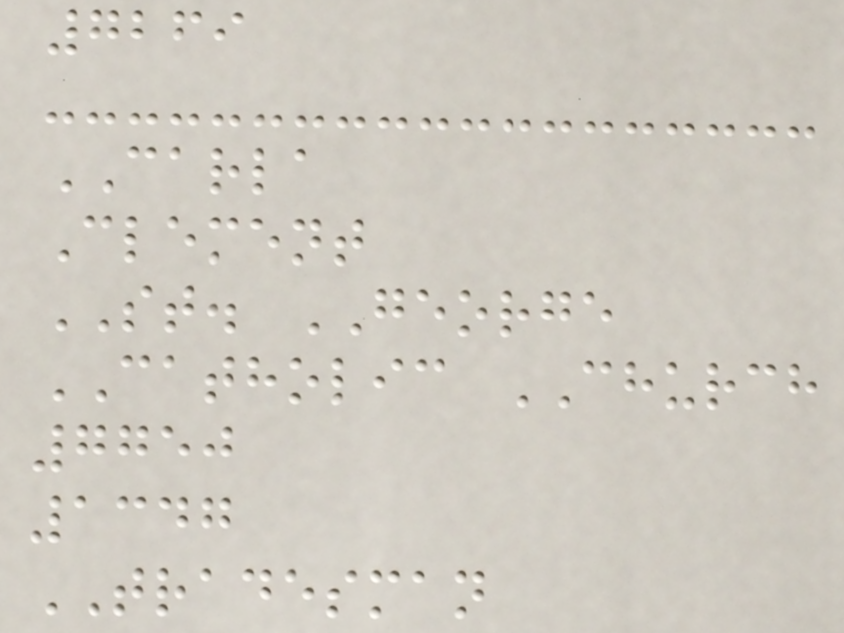7269
CARLA
Clement
ST. GEORGE
CATHOLIC CHURCH
7750
1347
TRADESMAN
